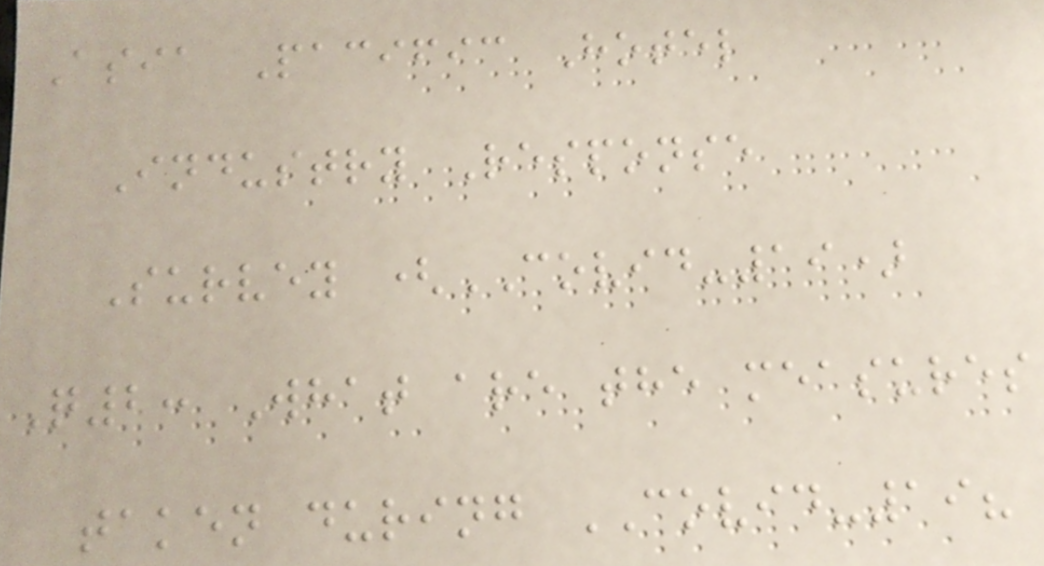Asia Pacific Hotel
Industry Response
Survey (COVID-19)
Q2: What are the measures
taken during COVID-19?
